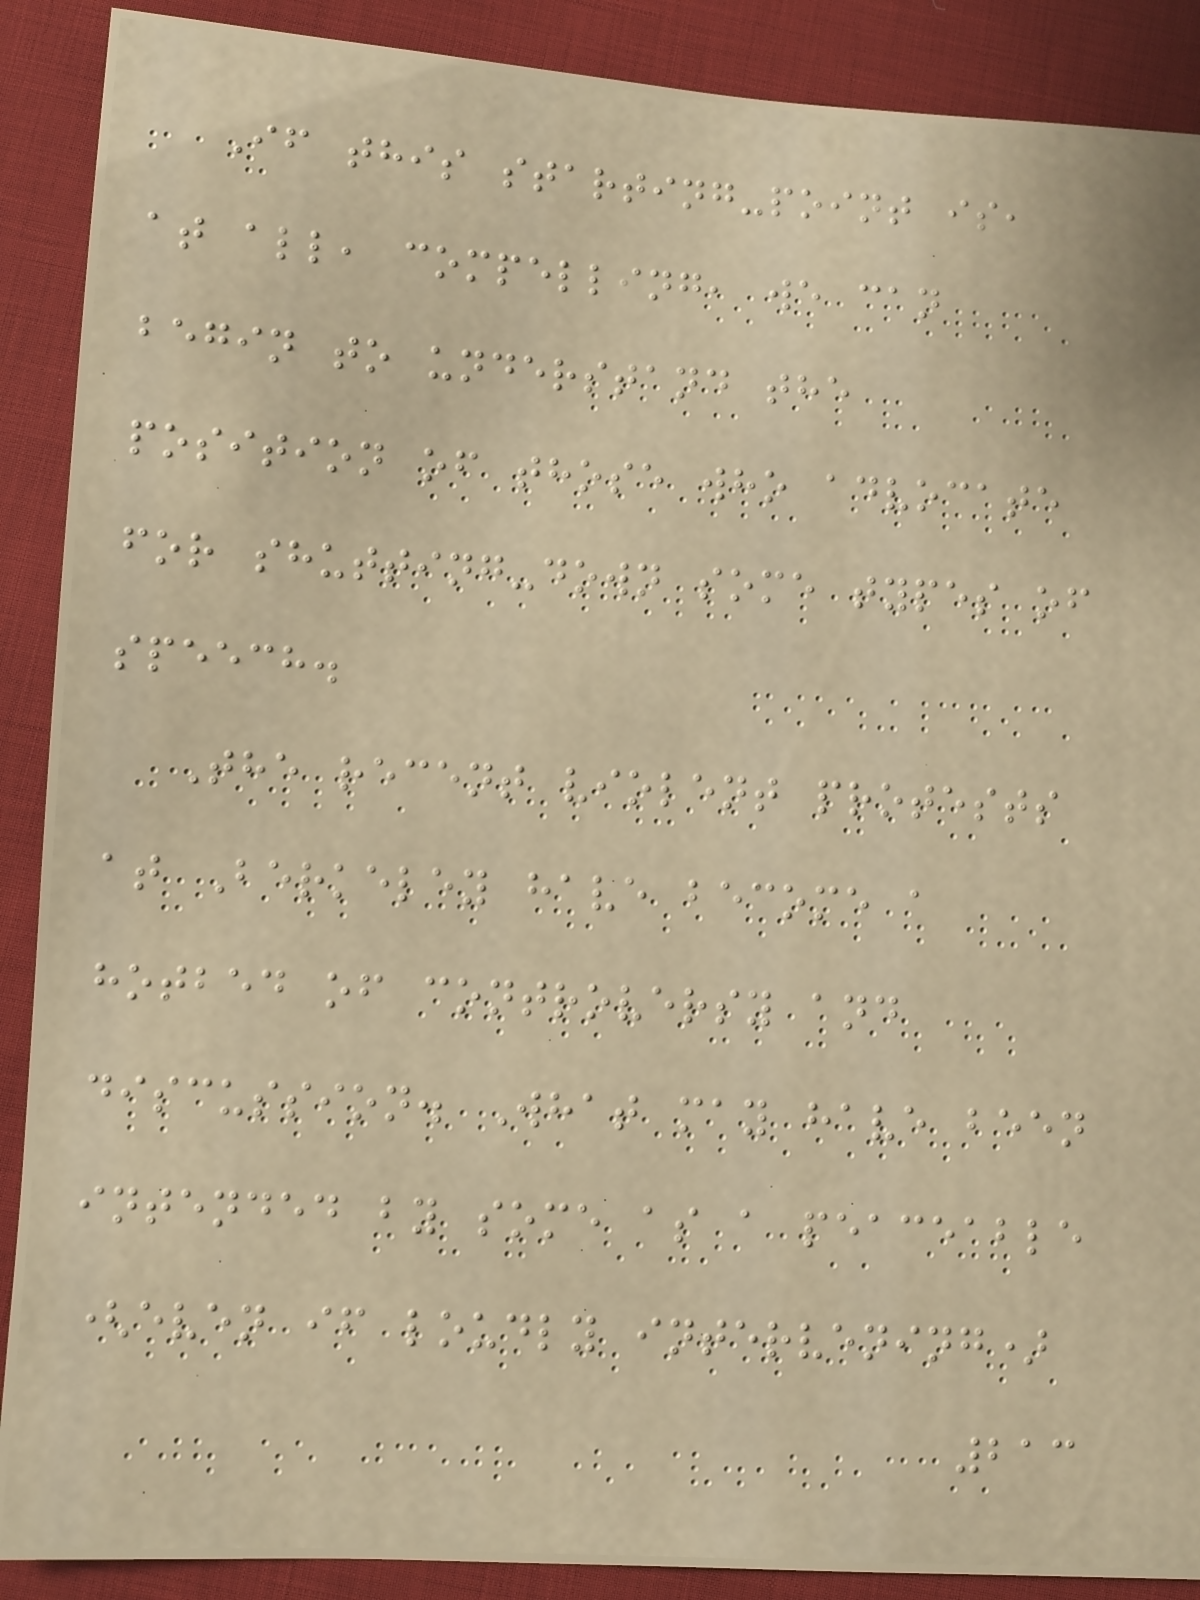If this starting-point is,
at all, compelling, we can
begin to understand the
position of those who advocate
for shutting-down some types of
speech.
The recent violent protests
at Berkeley have become a
hotbed of controversy and
discussion. What may have been
intended by some as a peaceable
(even if loudly intervening)
213
